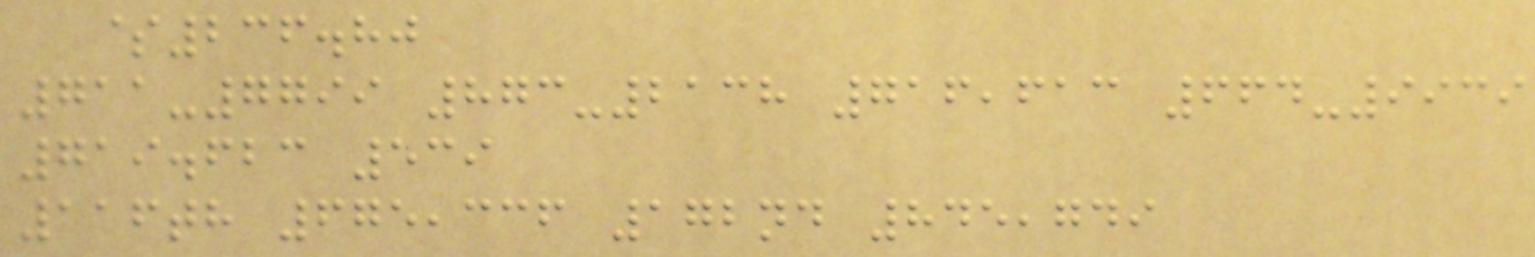$236.80
711-7799 873-2138 716,613 664-9939
719.623 539
116th 675,336 172nd 845,749
